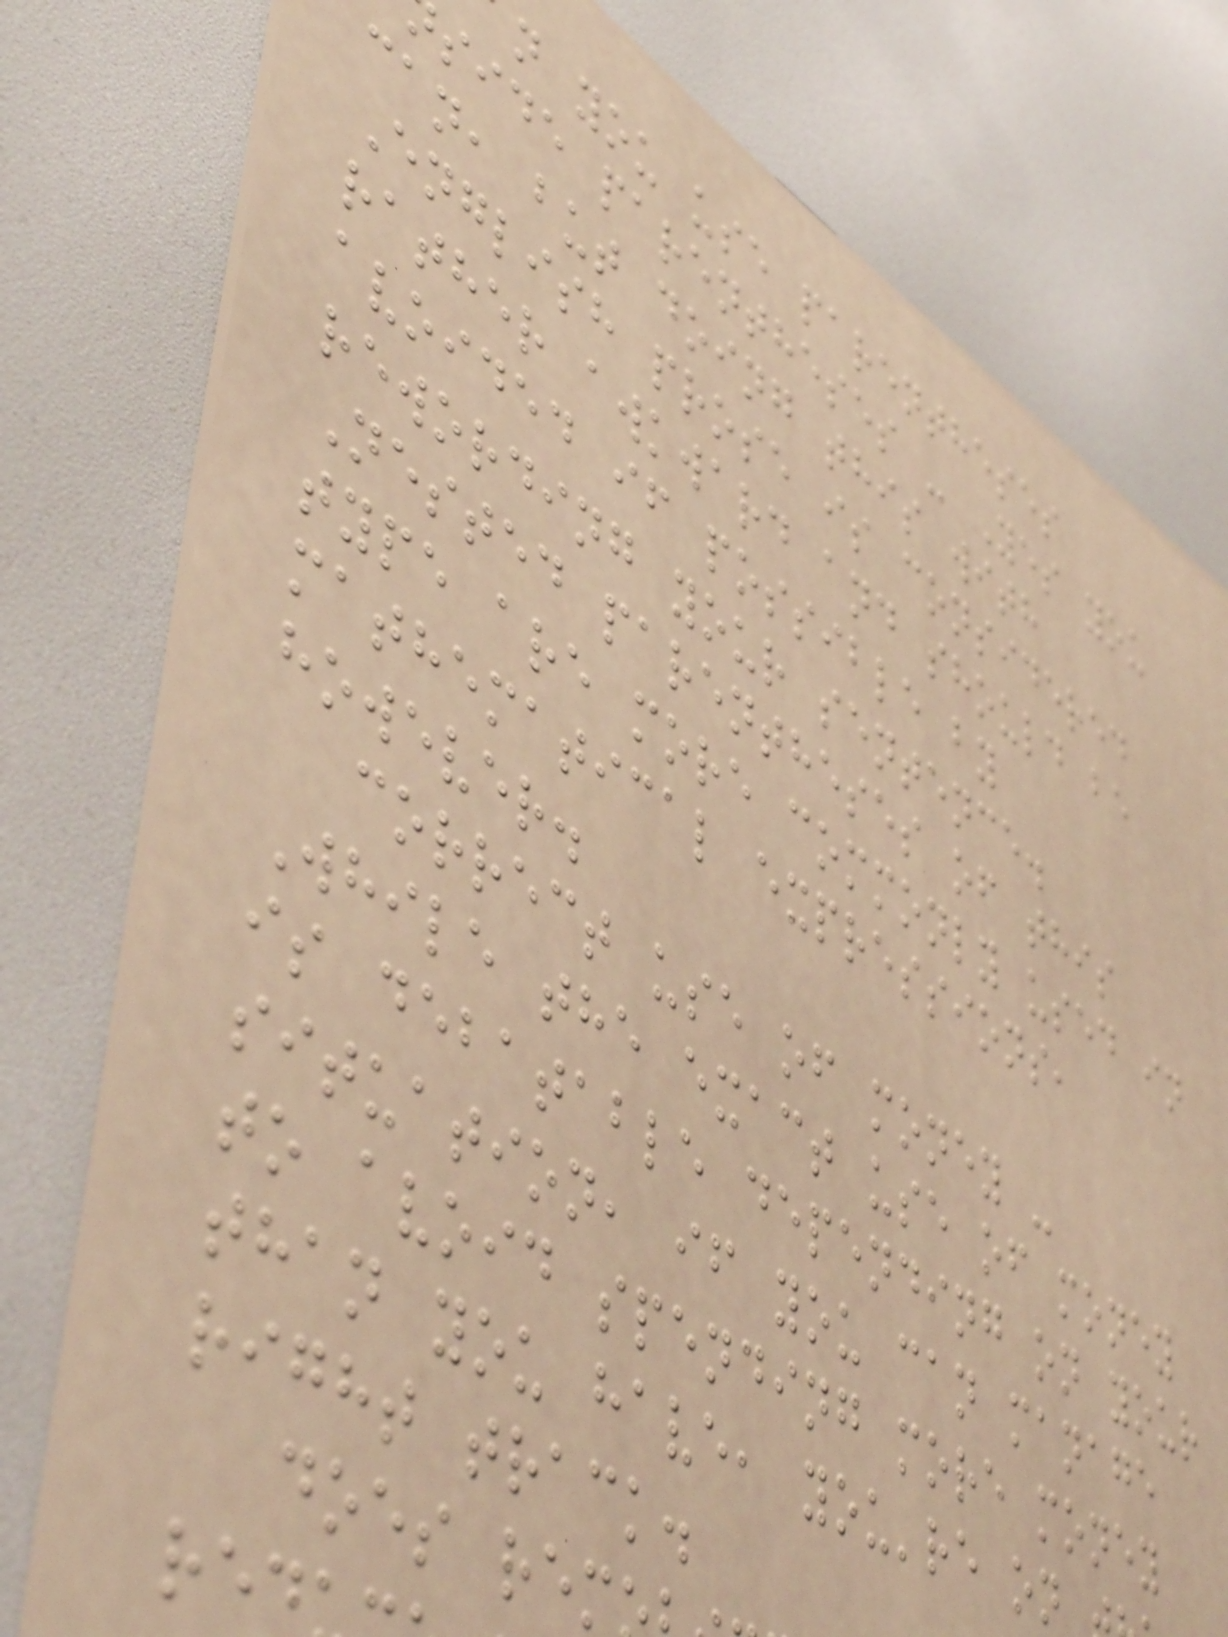n you use parentheses
side parentheses - Yes you
can, but doing this with
English prose is considered
rather awkward and should be
avoided if possible by
rewording your sentence.
Nested parentheses of this
type are more commonly used in
mathematical expressions,
however.
correct use of money -
While the exact use of money
is debatable depending on your
situation, if you can manage
to avoid spending more money
than you have, you're on
right track.
does rem
